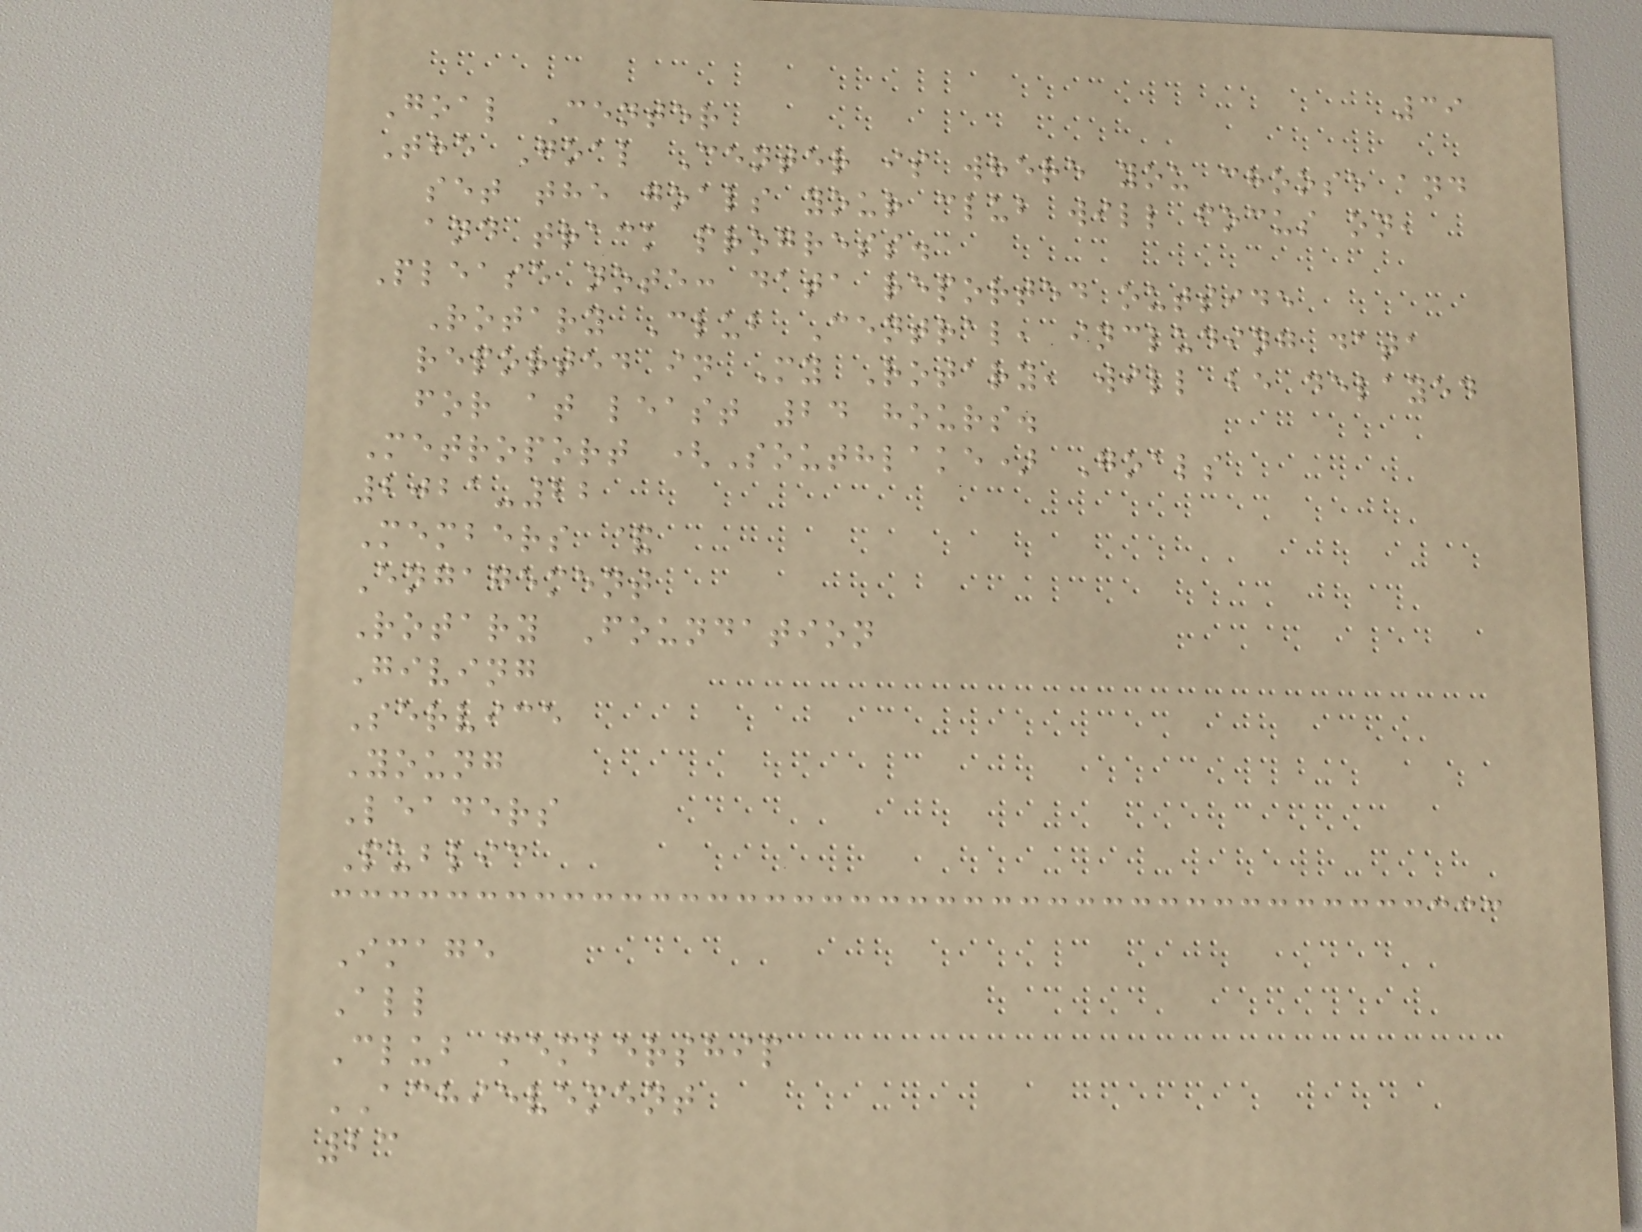39
Goal Center
The Goal Center is where you choose and
set the goals your club will focus on,
and track progress.
Please note: data reported outside
Rotary Club Central, including data
reported in My Rotary, will be delayed
for at least 24 hours.
Metroport (Southlake) Goals
2021-22
Members &
Engagement
Rotary Foundation
Giving
Service
Young
Leaders
Public
Image
All
Club membership
ACHIEVEMENT
23
